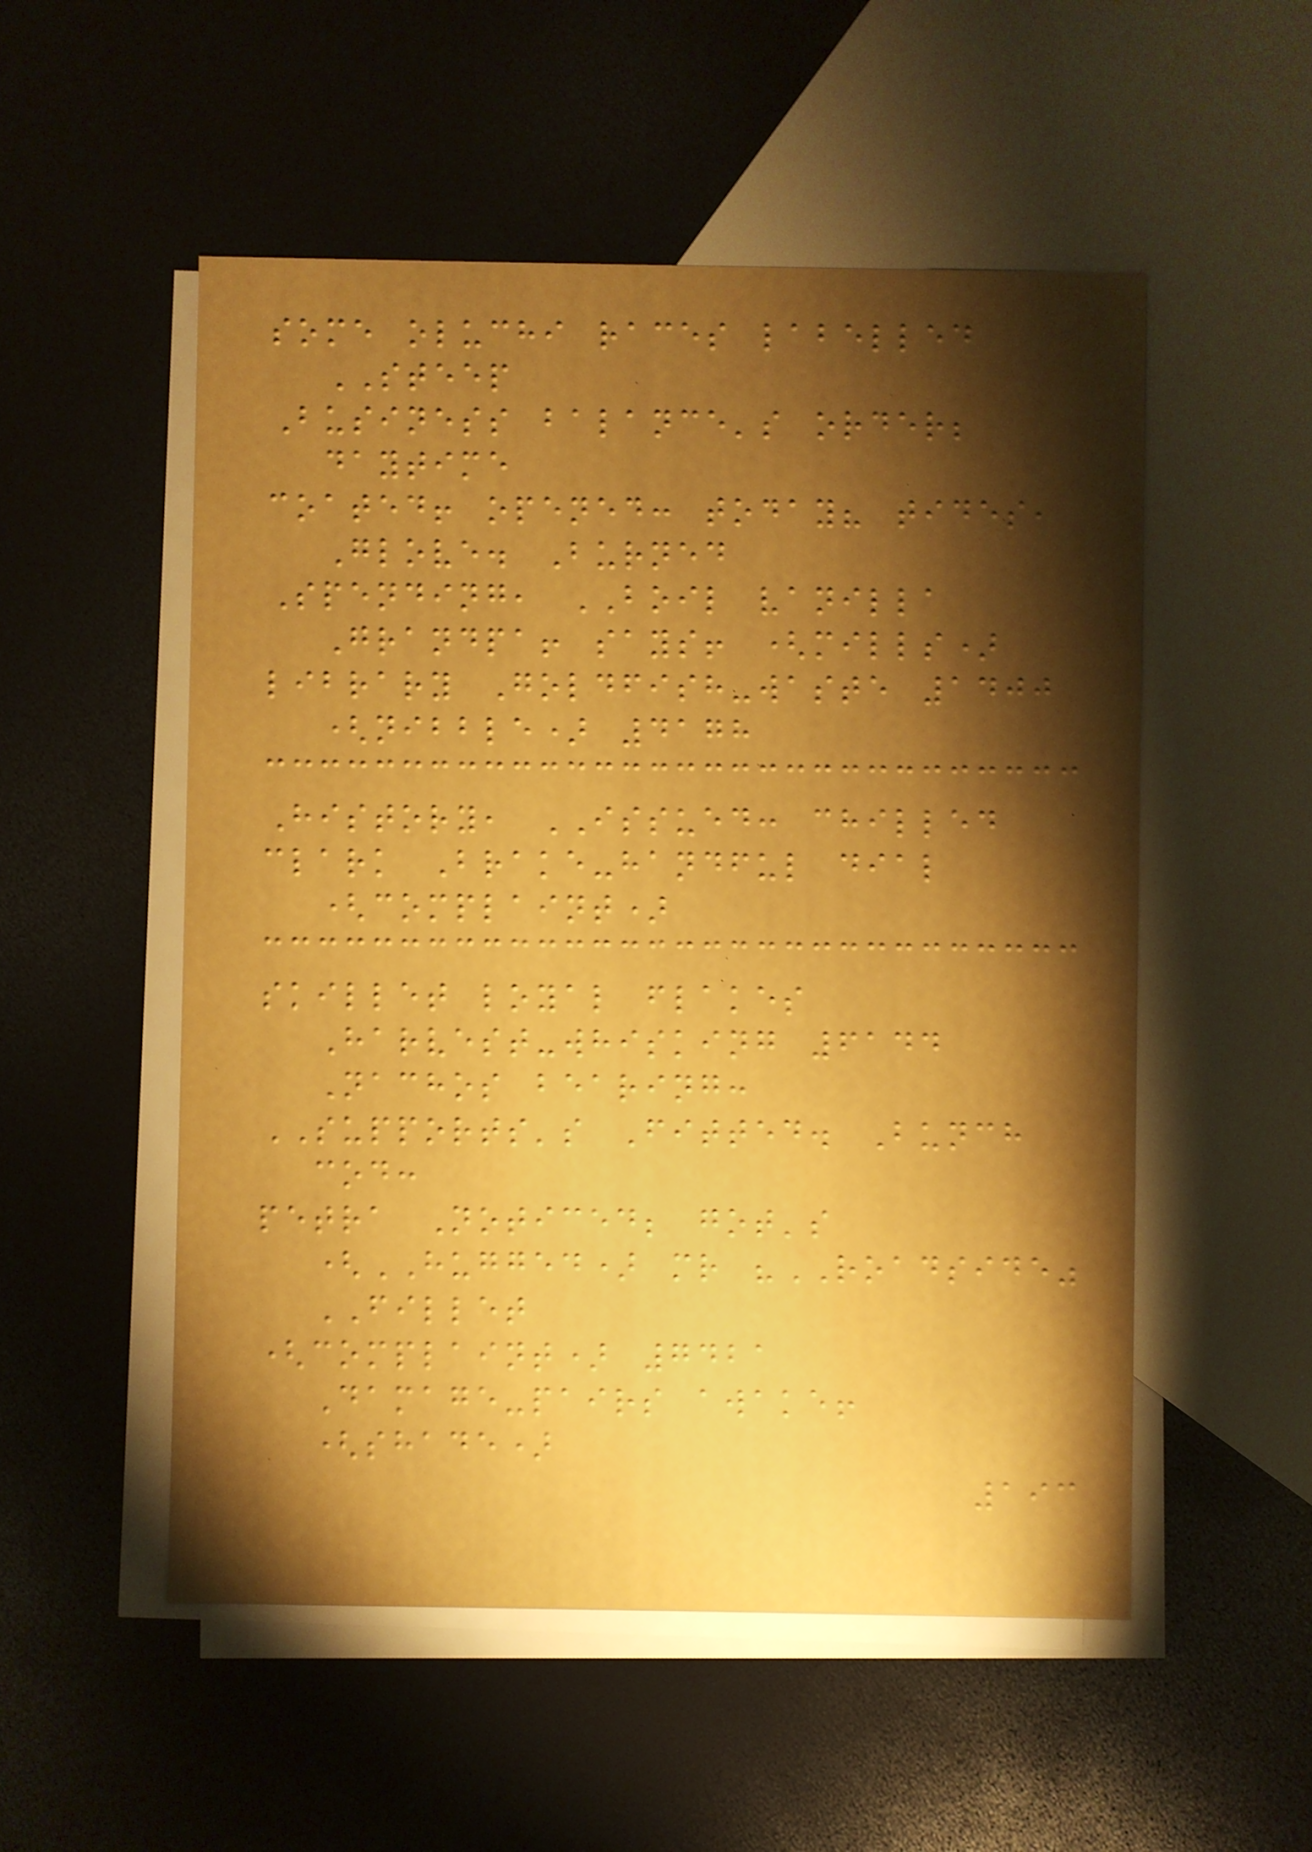some oluchi races labelled
STEEP
Business balance's order;
daytime
coated! opened: today? tides,
Glove. Burned
Spending, BOIL vanilla
Grandpa! says! (mills)
library Goldfish-waste 1400
(nibble) 4178
History, ISSUED: chilled
clark Brake-handful dial
(complaint)
skillet loyal flakes
Harvest-whisking 6144
Nachos bearing:
SUPPORTS's Fitted. Bunch
cod:
petra Noticed; got's
(HUGGED) mr "ROADSIDE"
FILLET
(complaint) 7421
Damage-pairs awake!
(shade)
193
